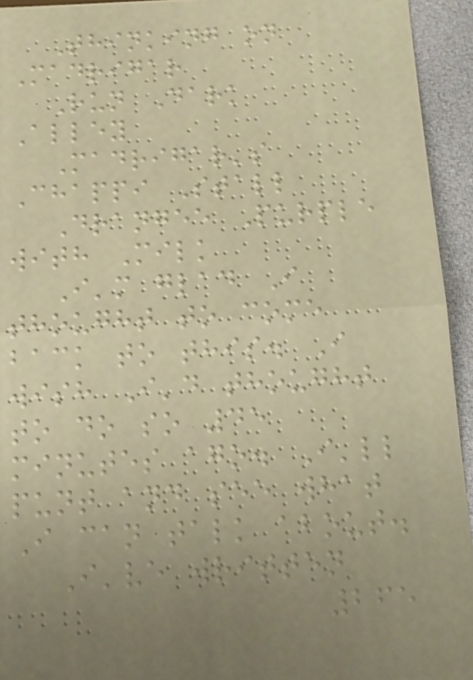Thinking on
Madrigar
Run Dark
Alley
Madrigar's
Chappi Stall
Drangee Purple
with Milk
I'm glad I
thought to come
back to this. I
wish I'd thought
to do so 45
minutes ago. I'll
punt and see what
I can talk about.
I've written
265
